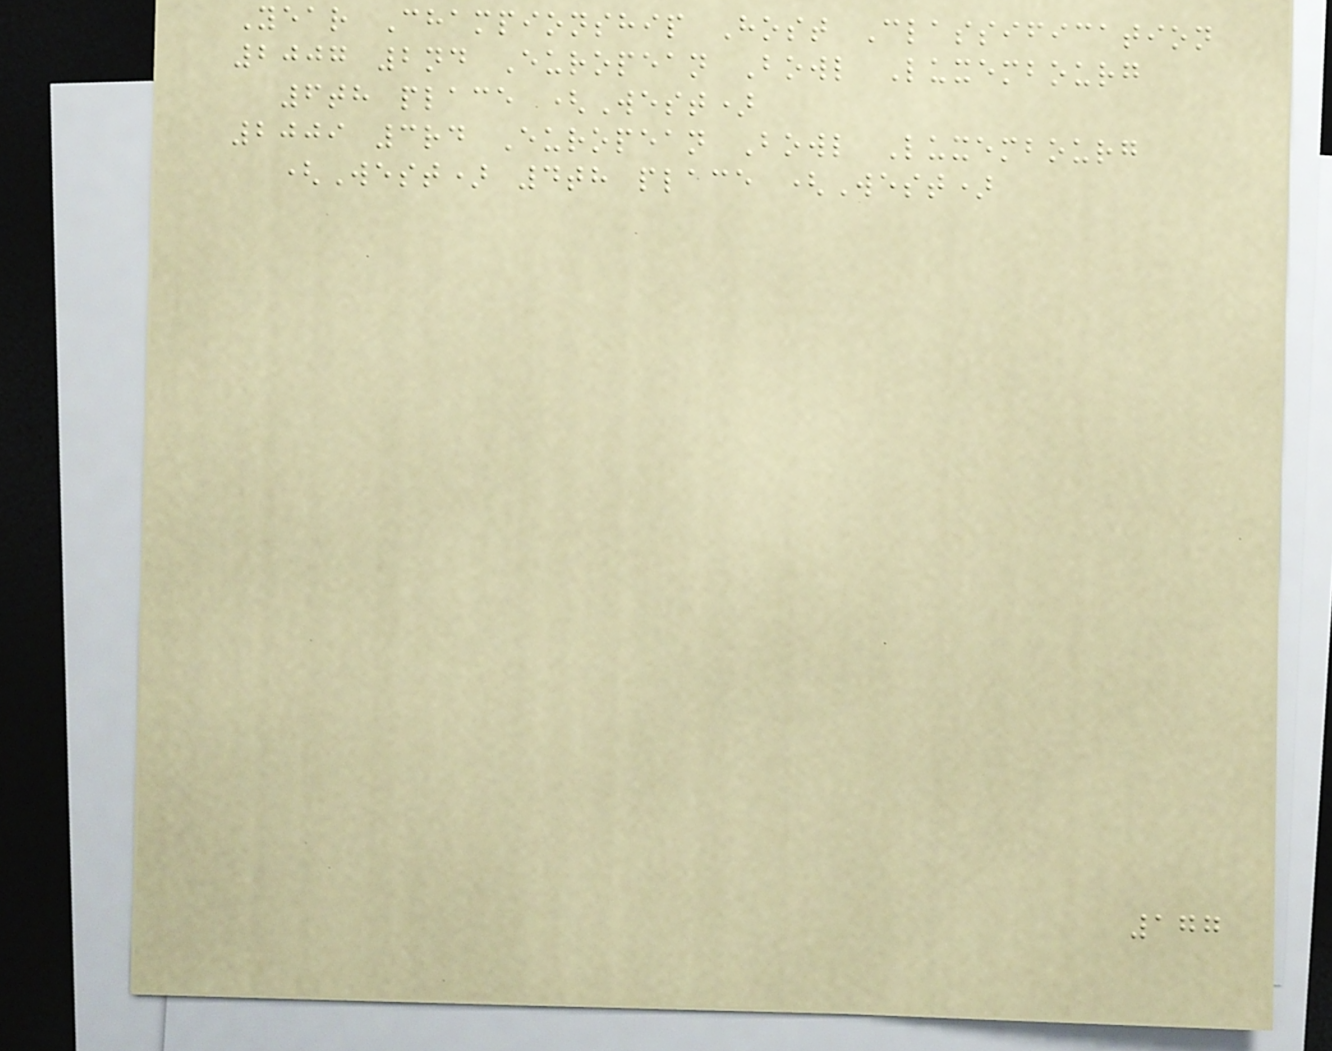Year Championship Host Classification
2007 2nd European Bowl Luxembourg
6th place (West)
2009 3rd European Bowl Luxembourg
(West) 4th place (West)
177
